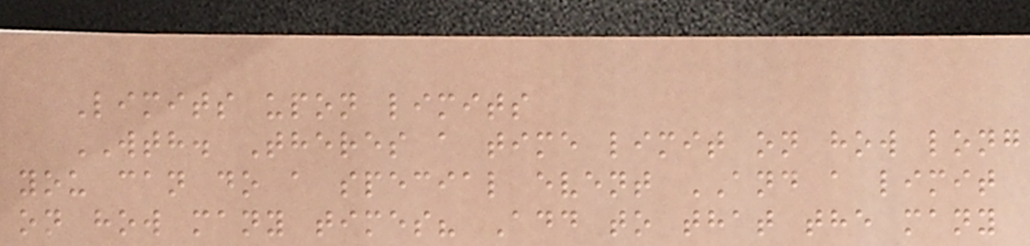Limits upon limits
WTH. Theres a time limit on how long
you can do a special event AND a limit
on how many times? Add to that the many
